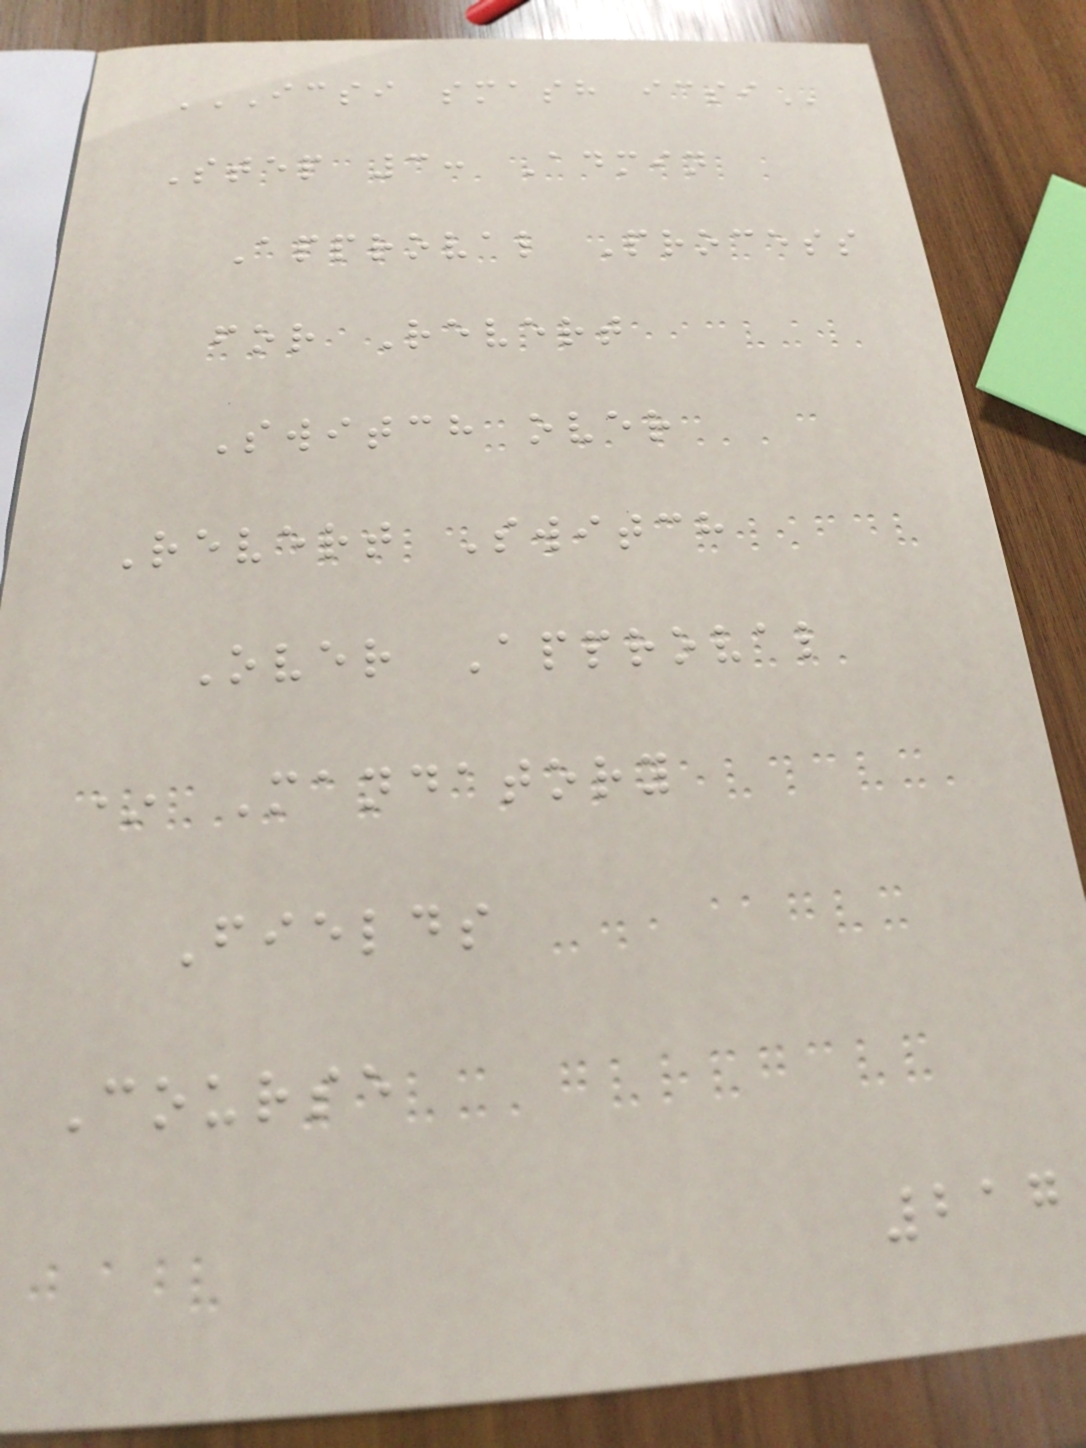ICSI SMASH ICSI
Step 3: Admin
Approval Process
for Revert
Switch over
Revert Switch
Over Approval
* Mandatory
Fields
Course
217
